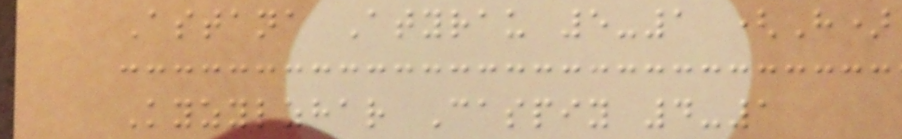Astana Atyrau 5-1 (H)
Kyzylzhar Caspiy 4-1
